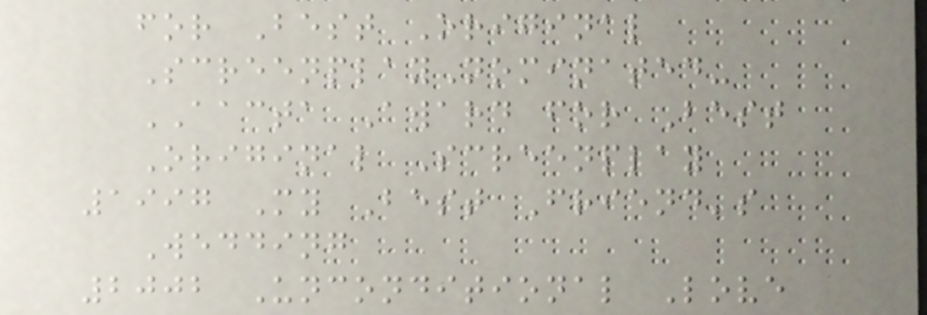for Best Original
ScreenplayNominated-
AACTA Award for Best
Original Screenplay
1997 My Best Friend's
Wedding
2002 Unconditional Love
